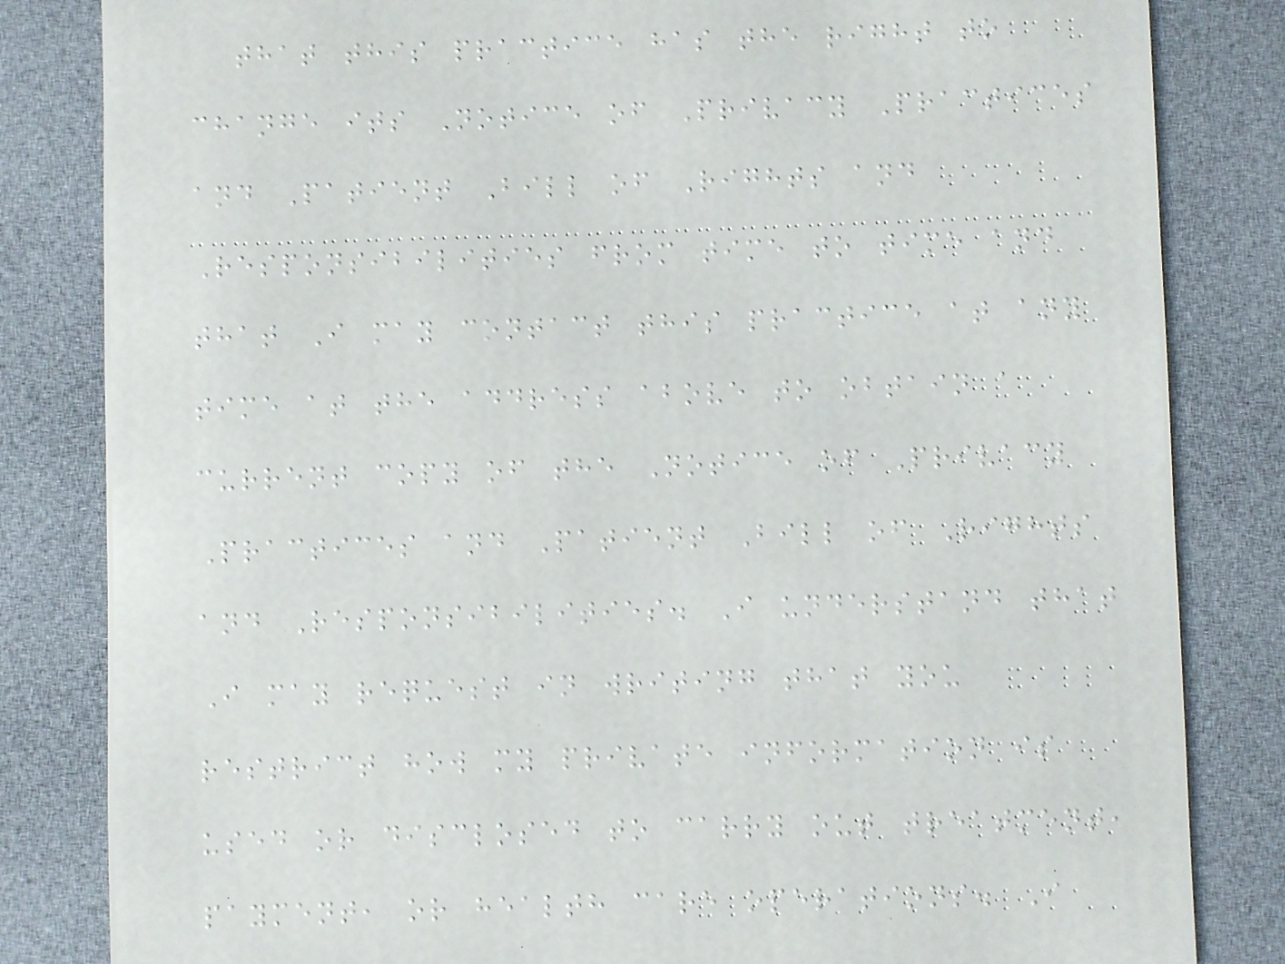that this practice has the right to
change its Notice of Privacy Practices
and Patient Bill of Rights and
Responsibilities from time to time and
that I may contact this practice at any
time at the address above to obtain a
current copy of the Notice of Privacy
Practices and Patient Bill of Rights
and Responsibilities. I understand that
I may request in writing that you
restrict how my private information is
used or disclosed to carry out treatment,
payment, or health care operations. I
